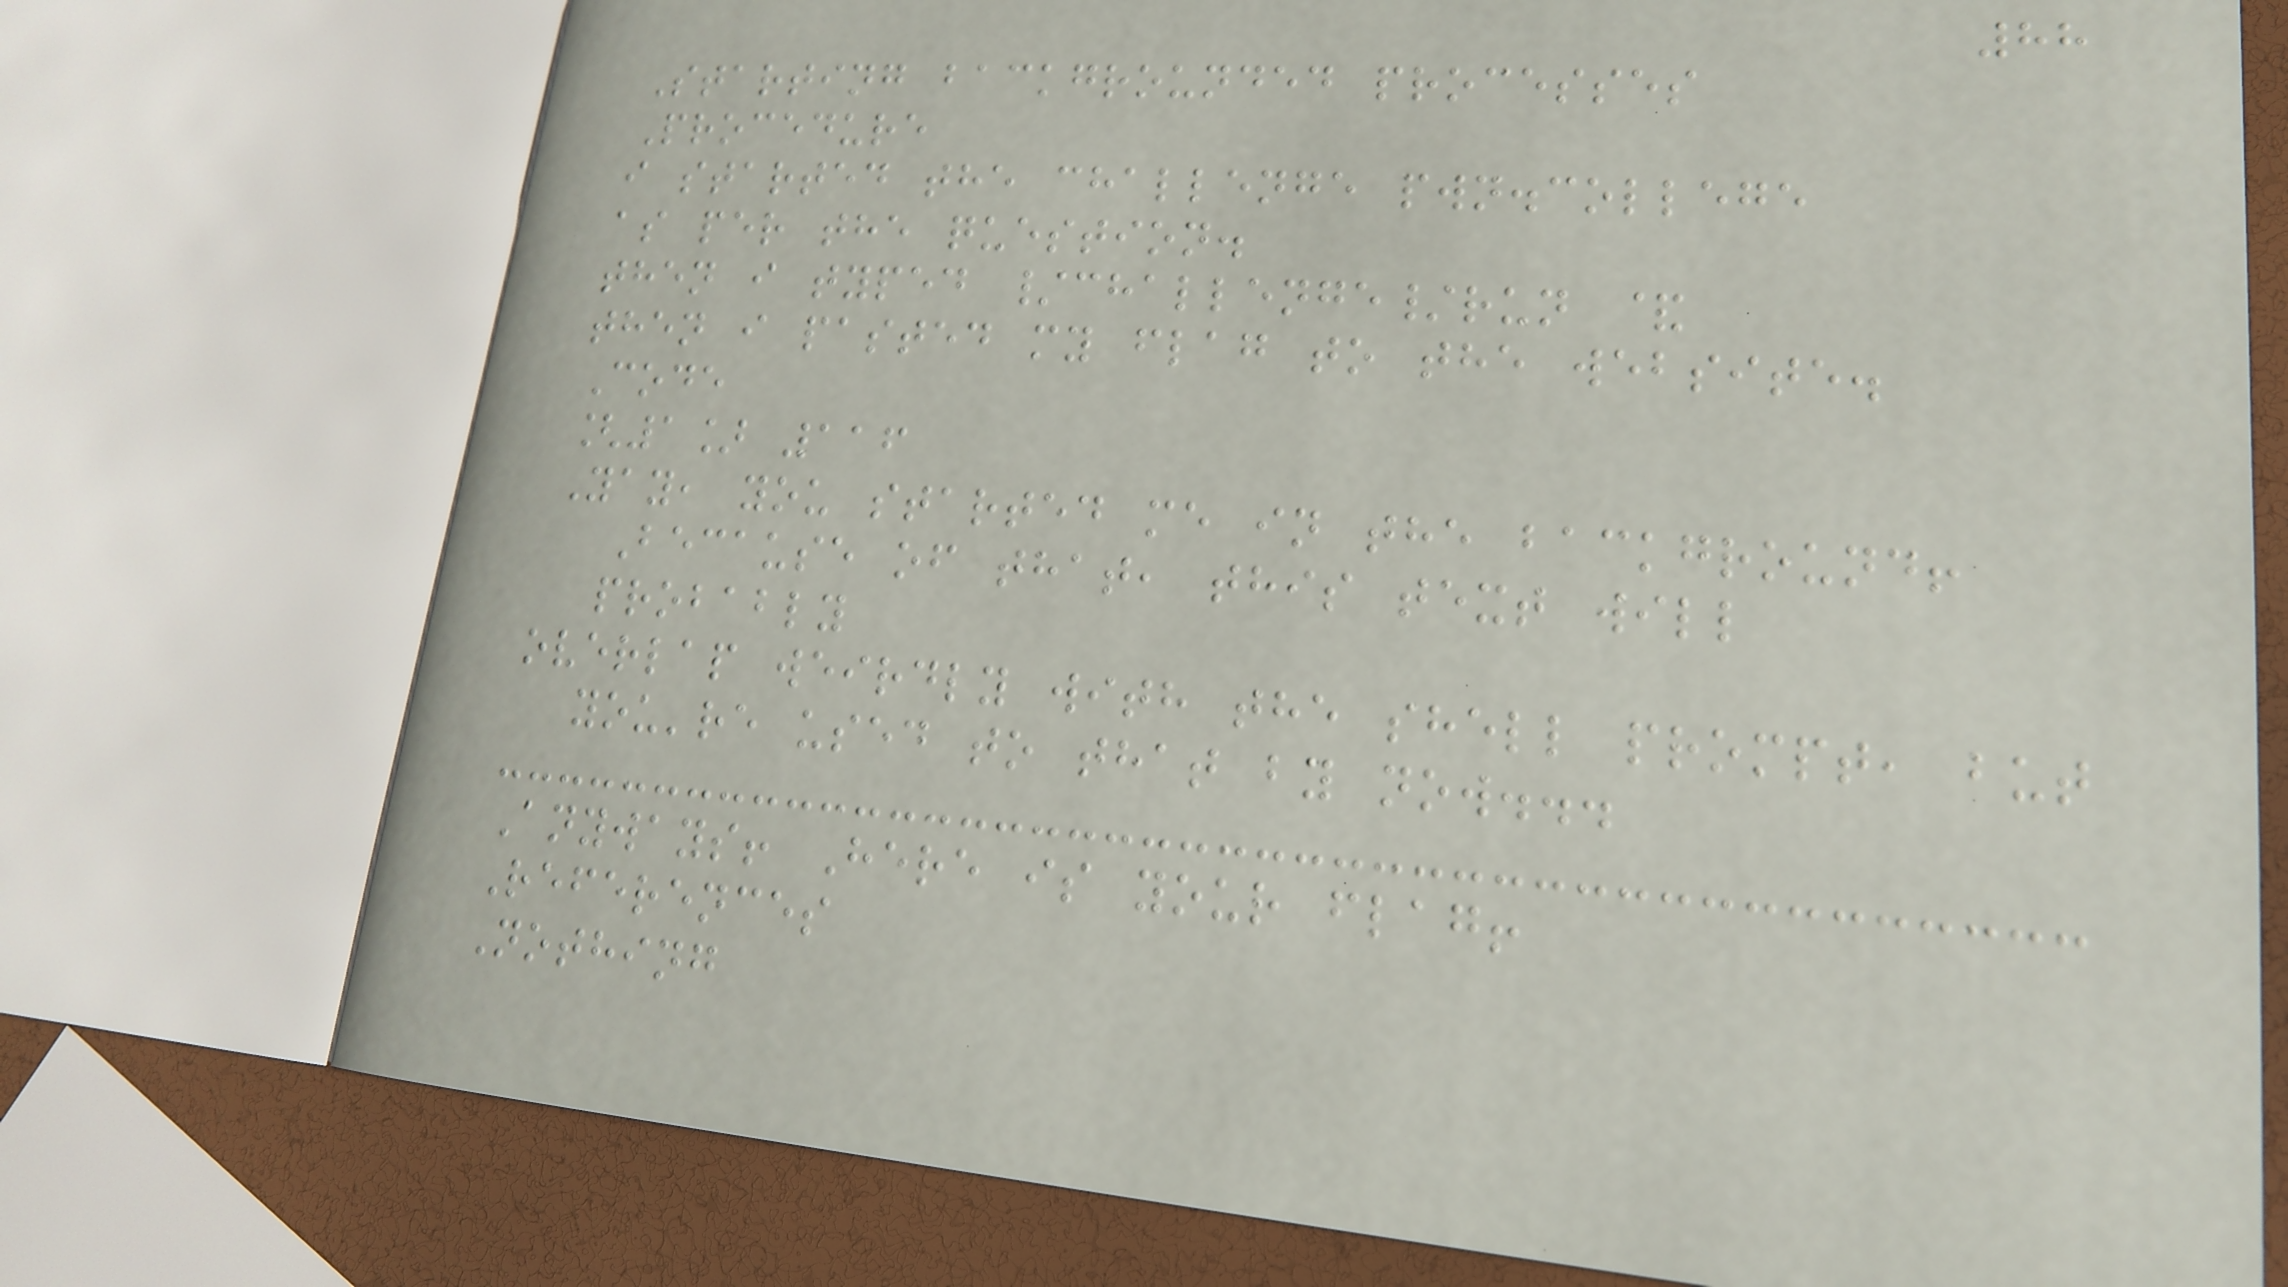88
Starting backgrounded processes
Procedure
i started the challenge pwn.college
as per the question.
then i typed /challenge/run &
then i pasted my flag to the website.
Code
[1] 116
Yay, you started me in the background!
Because of that, this text will
probably
overlap weirdly with the shell prompt, but
you're used to that by now...
Anyways! Here is your flag!
References
Nothing
